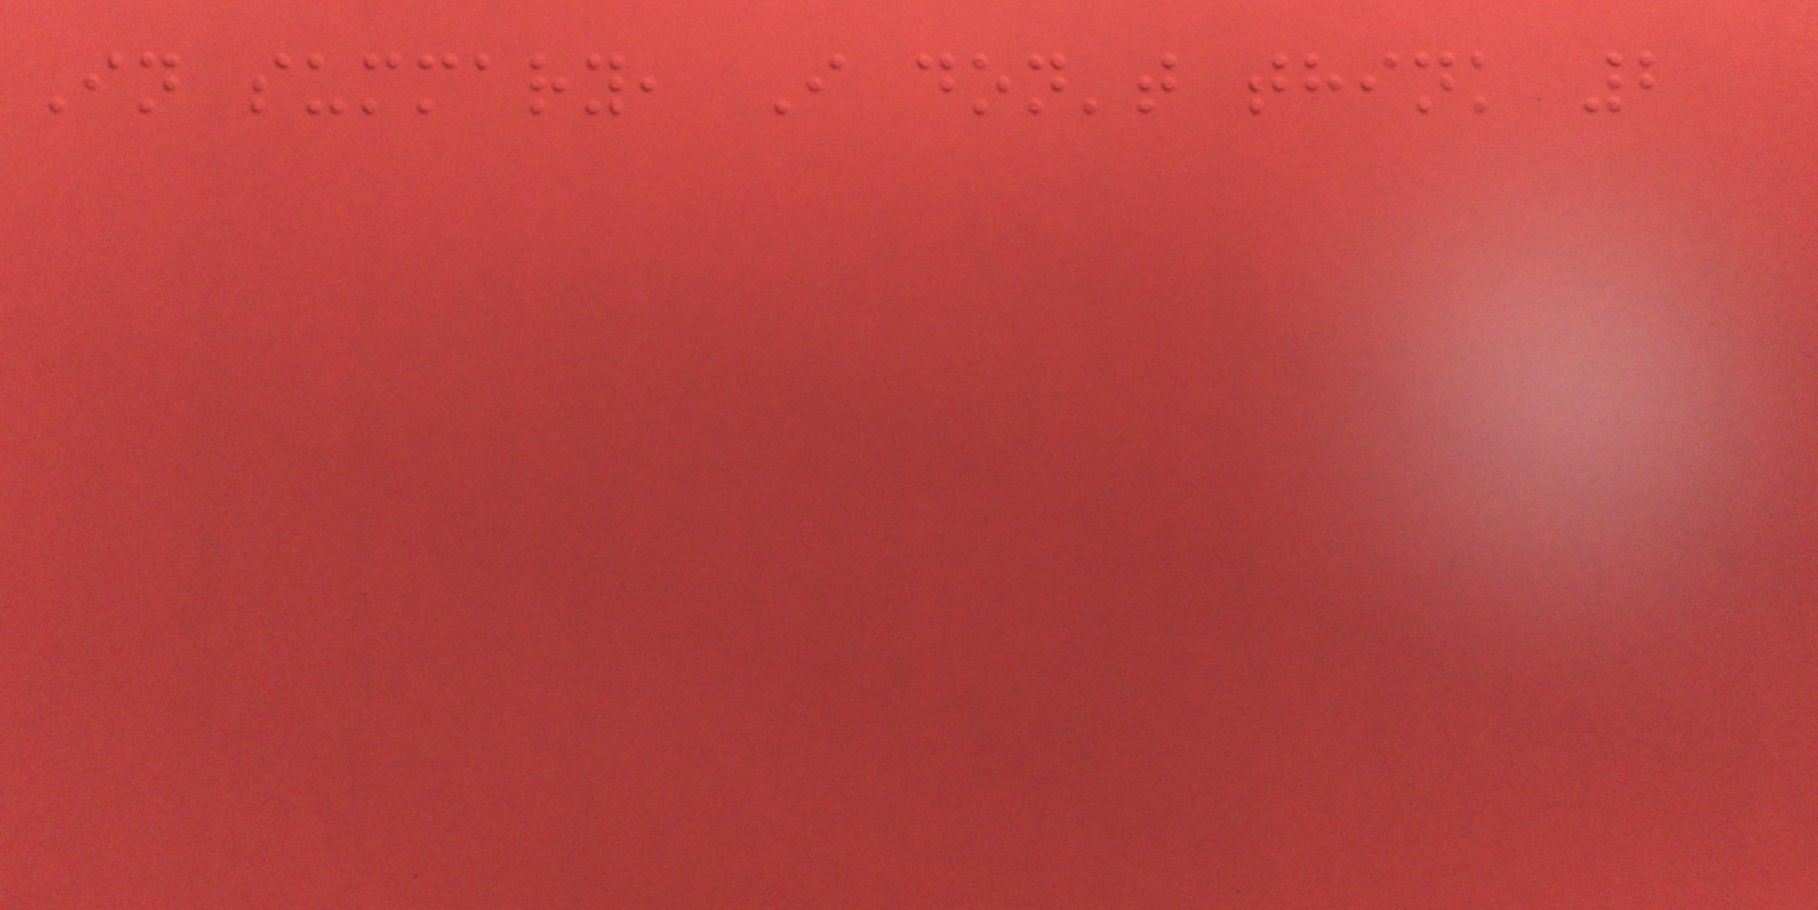In summary, I don't think 2
